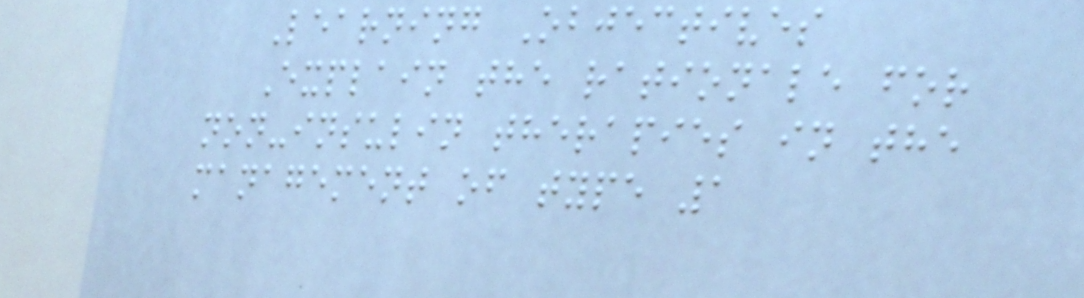Learning Objectives
Explain the rationale for
non-insulin therapies in the
management of type 1
